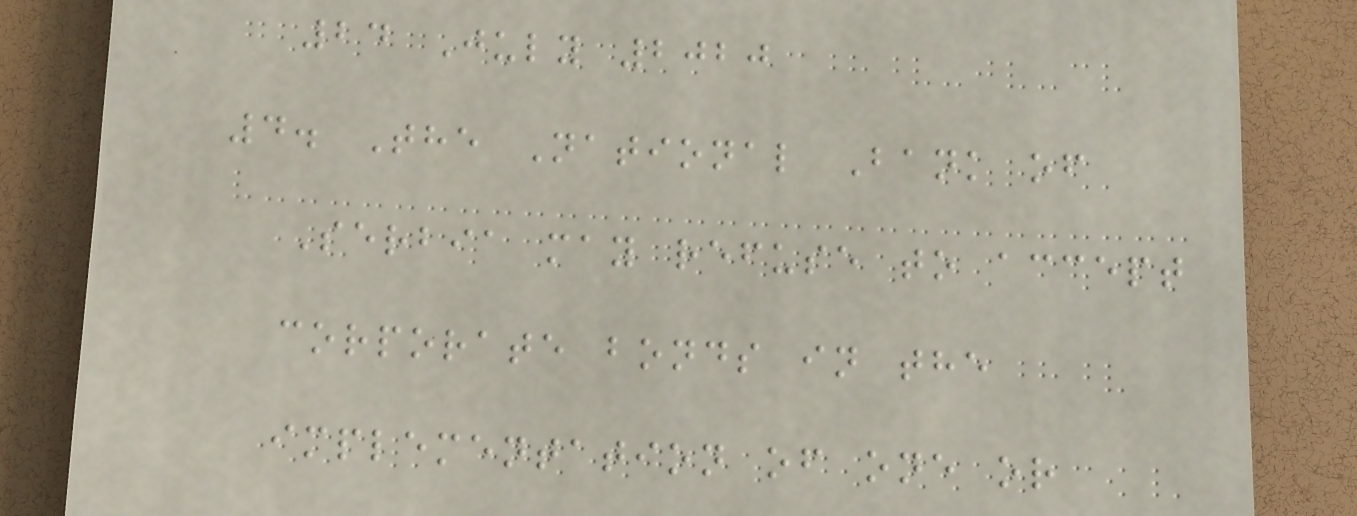24 July 2020
4. The National Bank of
Serbia may refuse to accept
corporate bonds in the
implementation of one or
